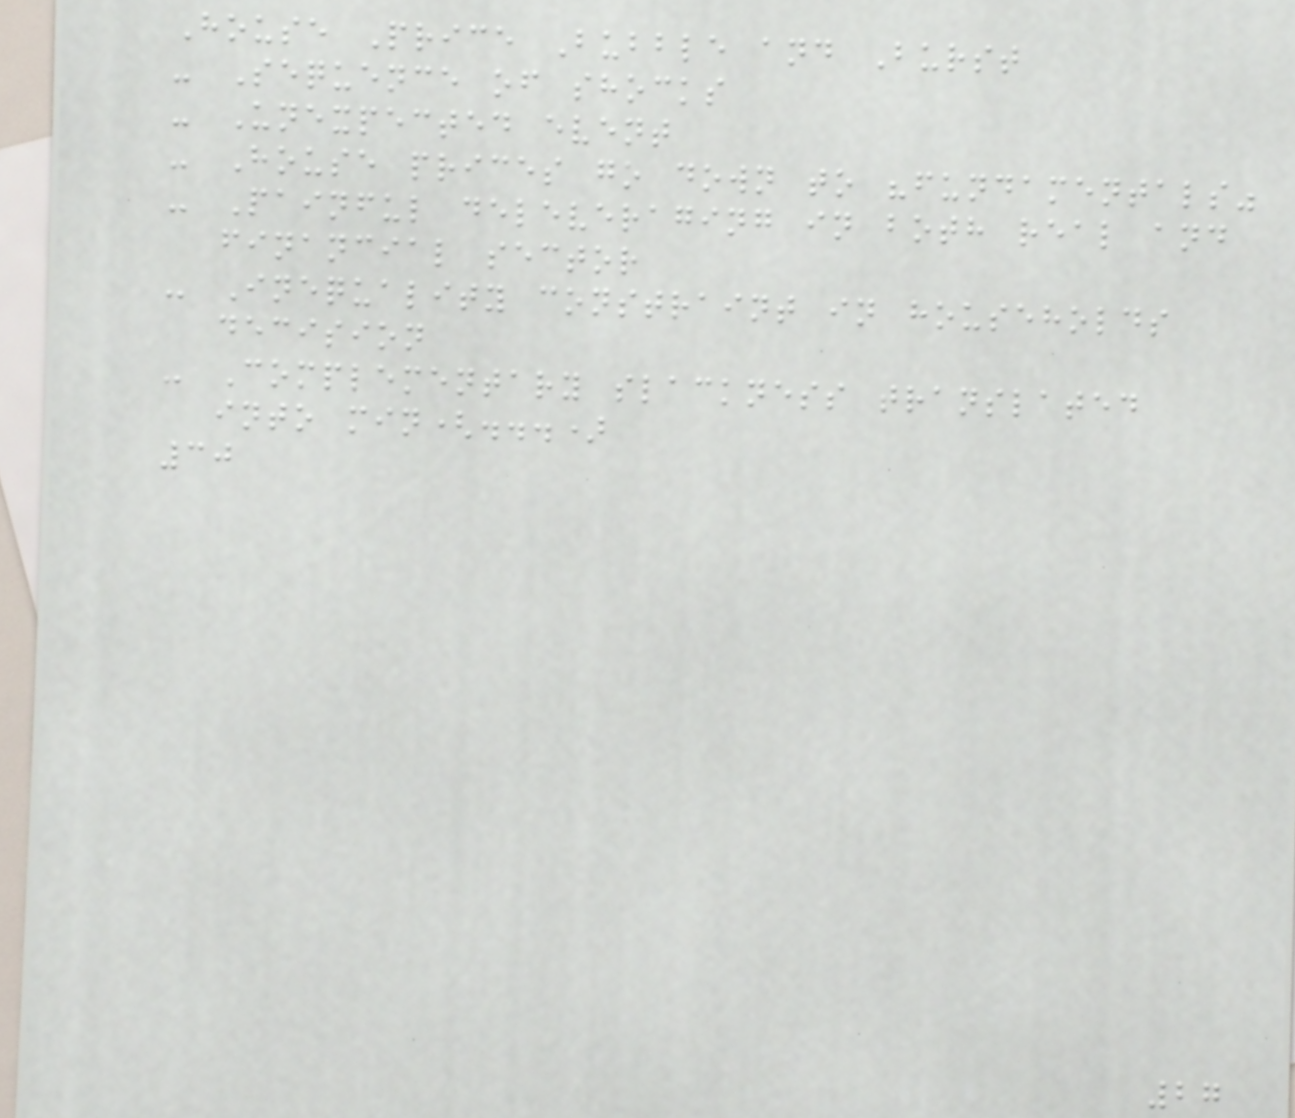House Price Bubble and Burst
- Sequence of shocks
- Unexpected event
- House prices go down to "fundamentals"
- Painful deleveraging in both real and
financial sector
- Inequality constraint in households
decision
- Complementary slackness translated
into min(...)
30
27
